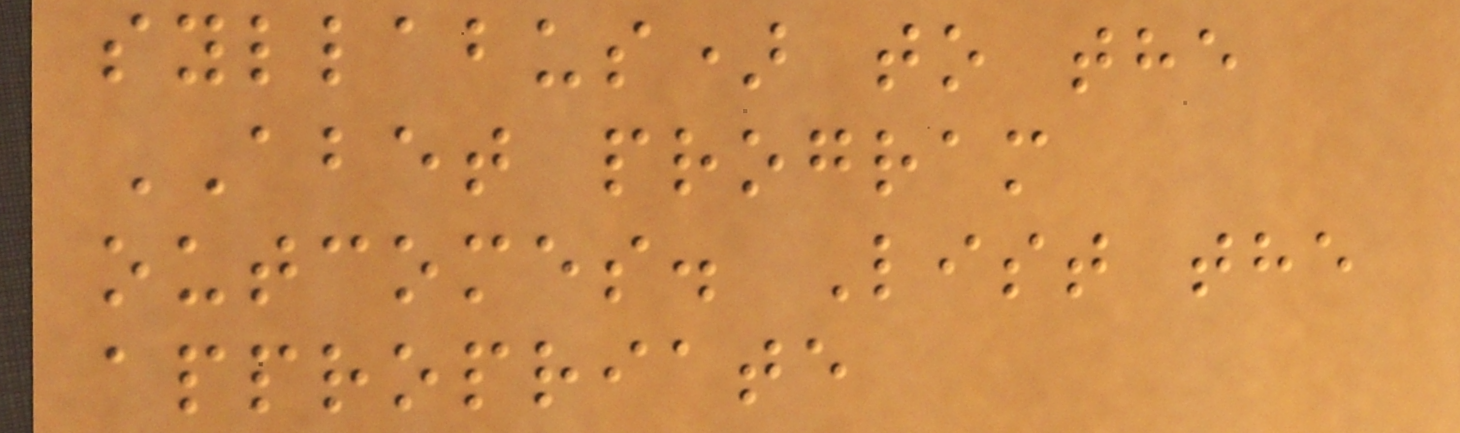syllabus) to the
ABET program
outcomes. List the
appropriate
